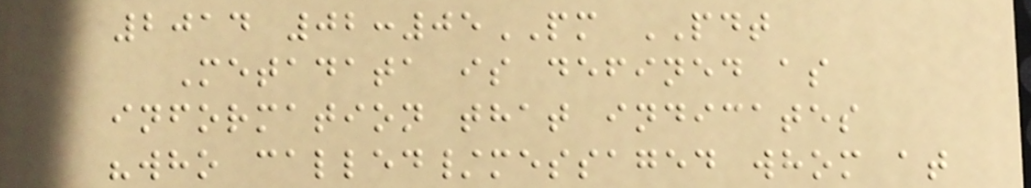2014 02:05PM PDT
Metadata is defined as
information that indicates
"who called/messaged whom at
